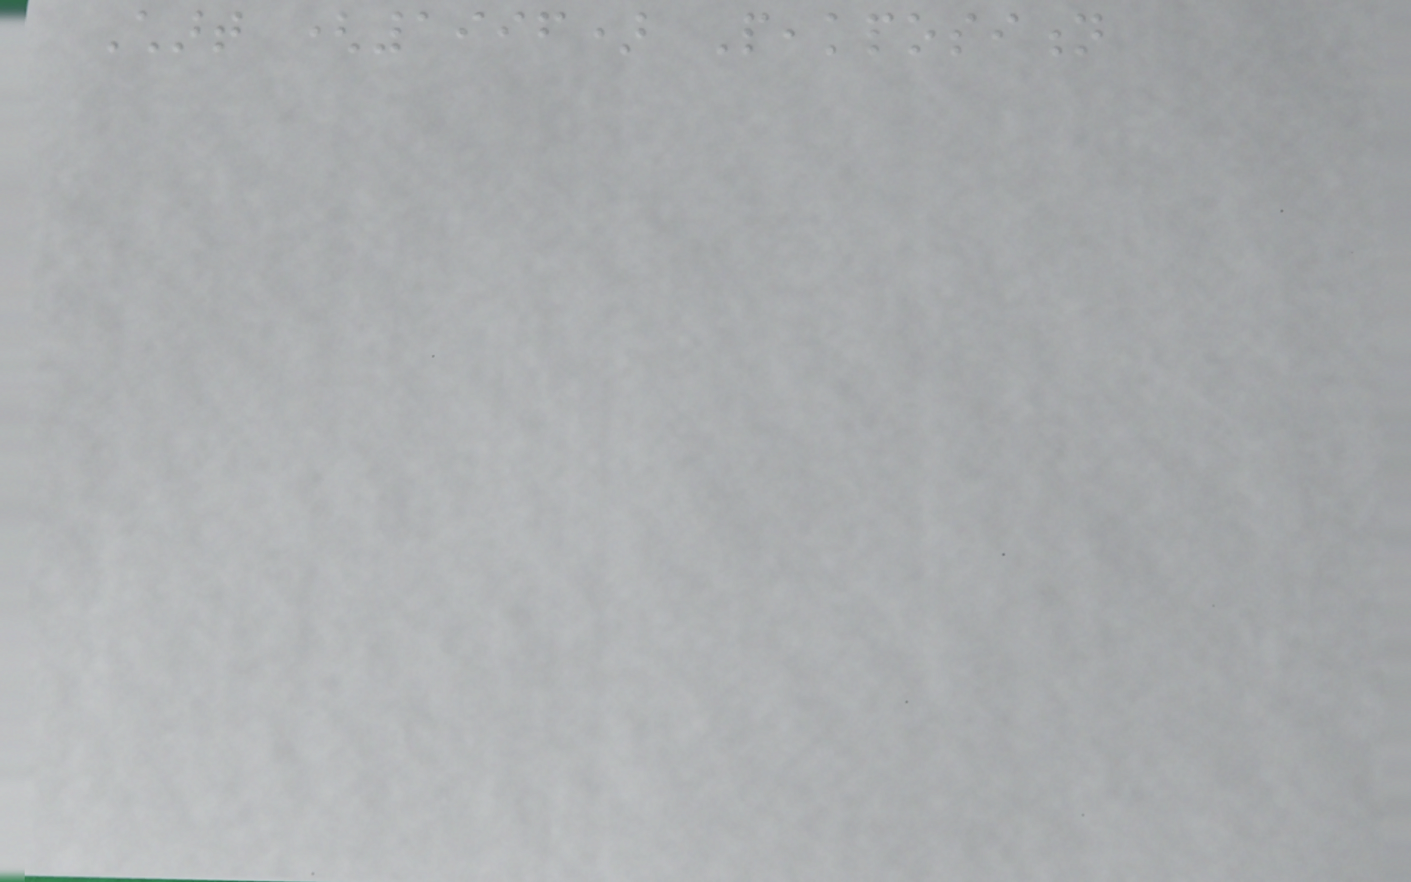Chart (1996) Peakposition
